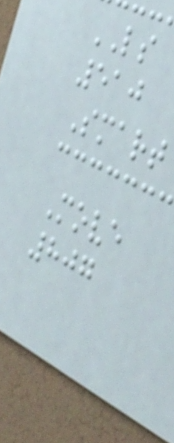LS
510
Smart
Move
807
